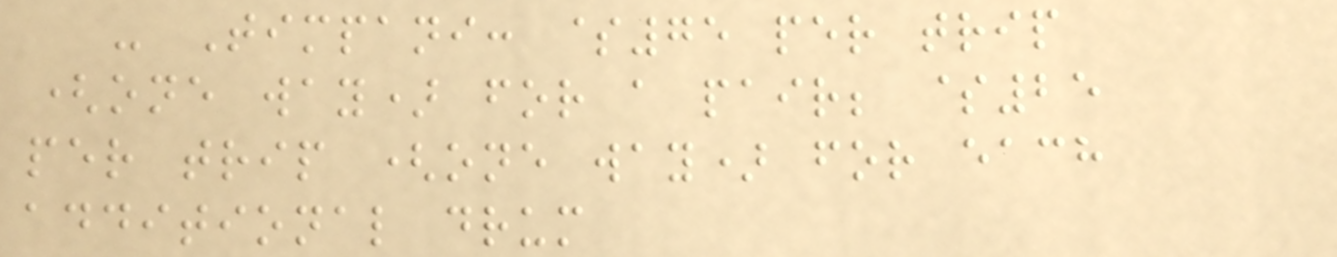- Timpani: $75 per trip
(one way) for a pair; $25
per trip (one way) for each
additional drum
